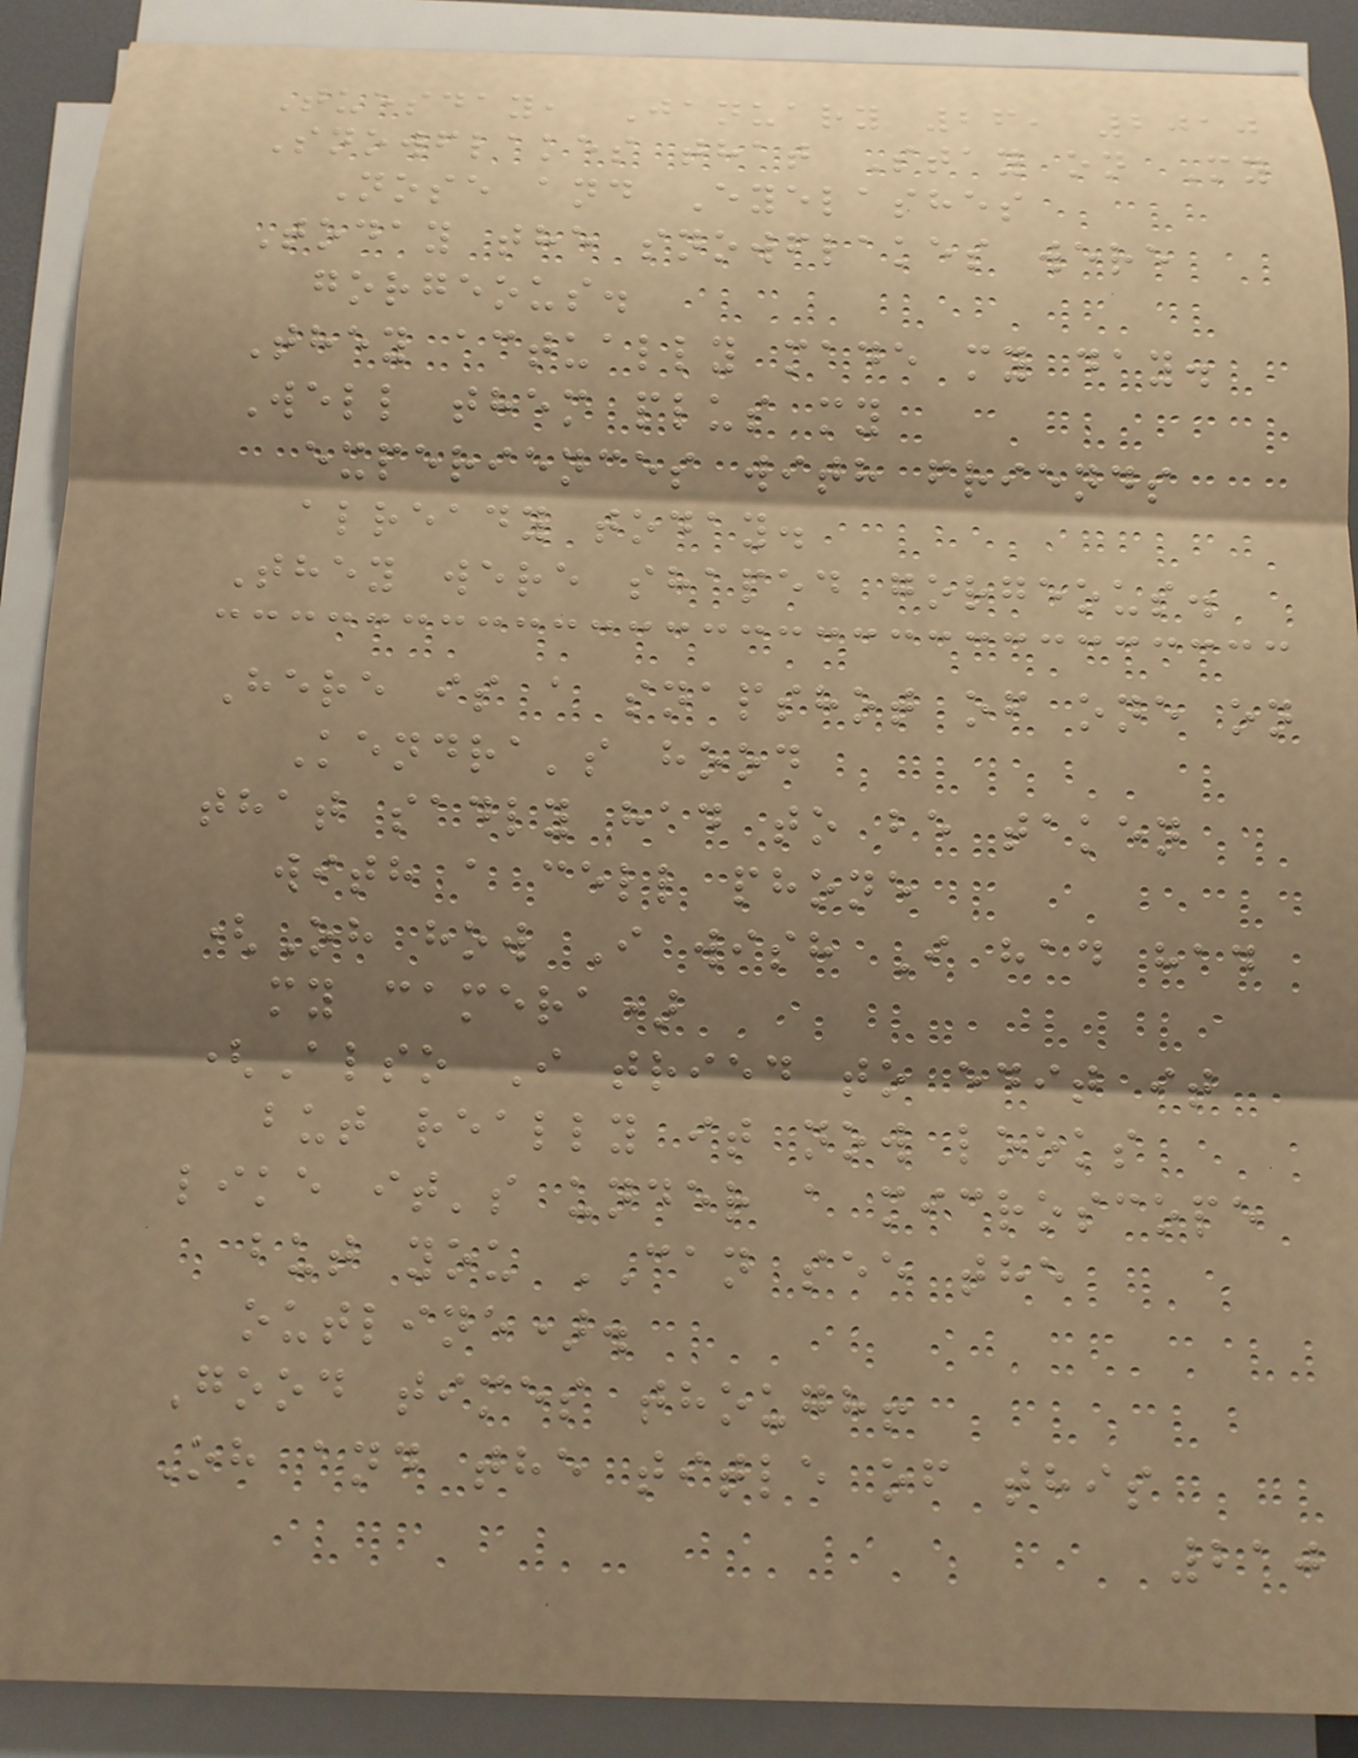Tuesday, January 26, 2010
Snowflakes that Stay on My
Nose and Eyelashes
Today the snowflakes were
gorgeous.
They actually made my day.
Well them plus my
experiences with friends
already today.
They were shaped gorgeous.
Here is a snapshot of one on
Kendra's hood
that sadly had to be taken
with a cell phone
(Oh how I wish I had had
my camera)
(Also I tried to edit it
but really it now looks
like it's under a microscope
but you CAN see the
outline).
Good times though!
Oh and the title of this
210
